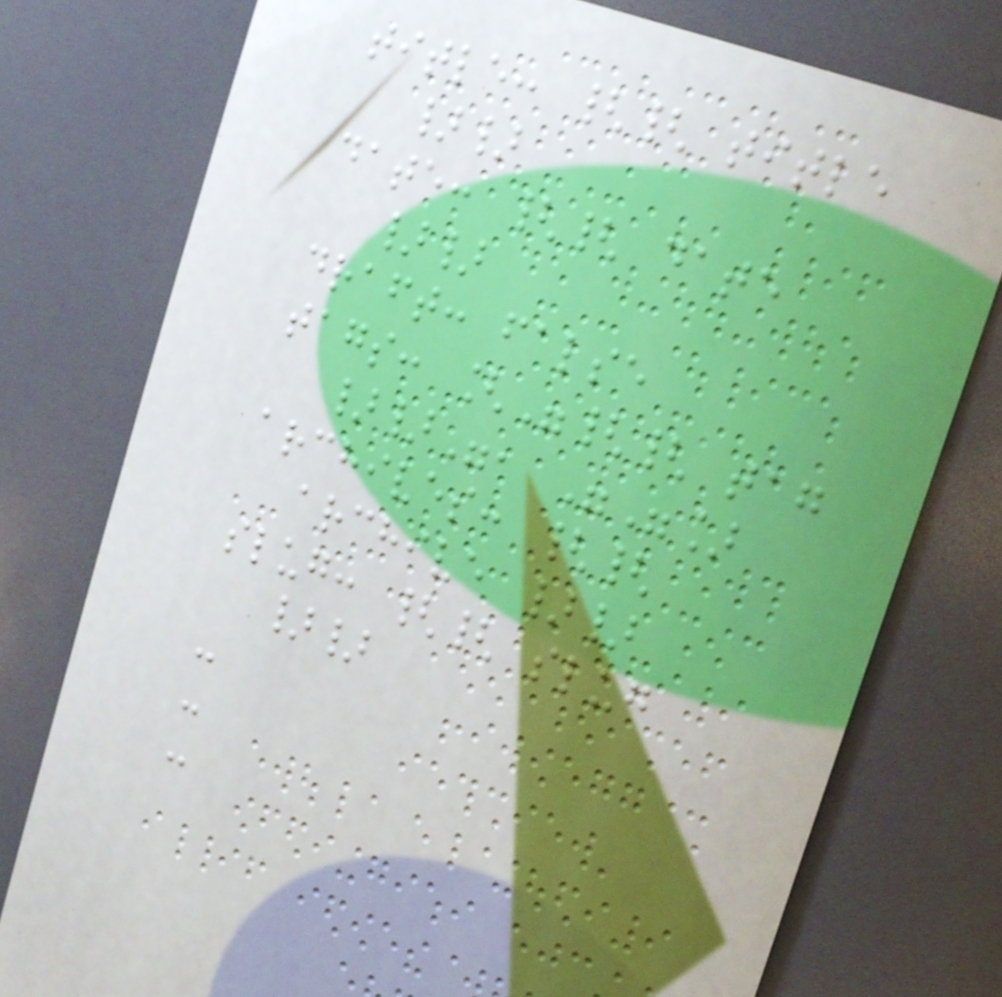title: {{ title
}}
date: {{ date
}}
draft: false
tags: ["{{ tag
}}", ""]
archives: {{
archive }}
slug: {{ slug
}}
-
-
-
